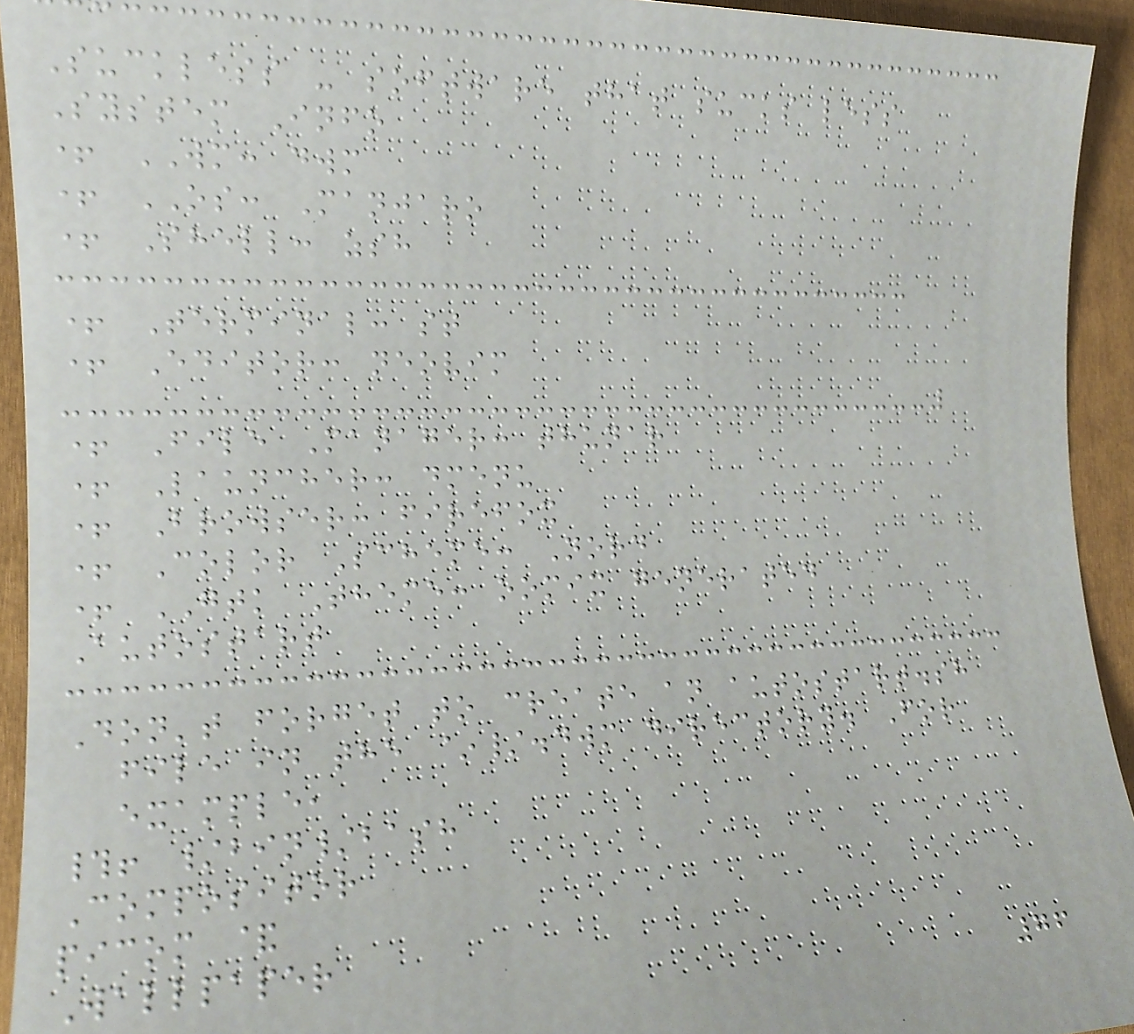Suckless - software that sucks less
System Info
+ WM: dwm
+ OS: Manjaro
+ Shell: zsh
+ Terminal: st
+ Editor: neovim
+ File Manager: thunar
+ Launcher: dmenu
+ Browser: firefox
+ Color Scheme: Nord
+ GTK Theme: oomix generated
Autostart
Don't forget to create an autostart.sh
file in the ~/.dwm directory. For
example,
#! /bin/bash
Compositor
picom &
Wallpaper
76
